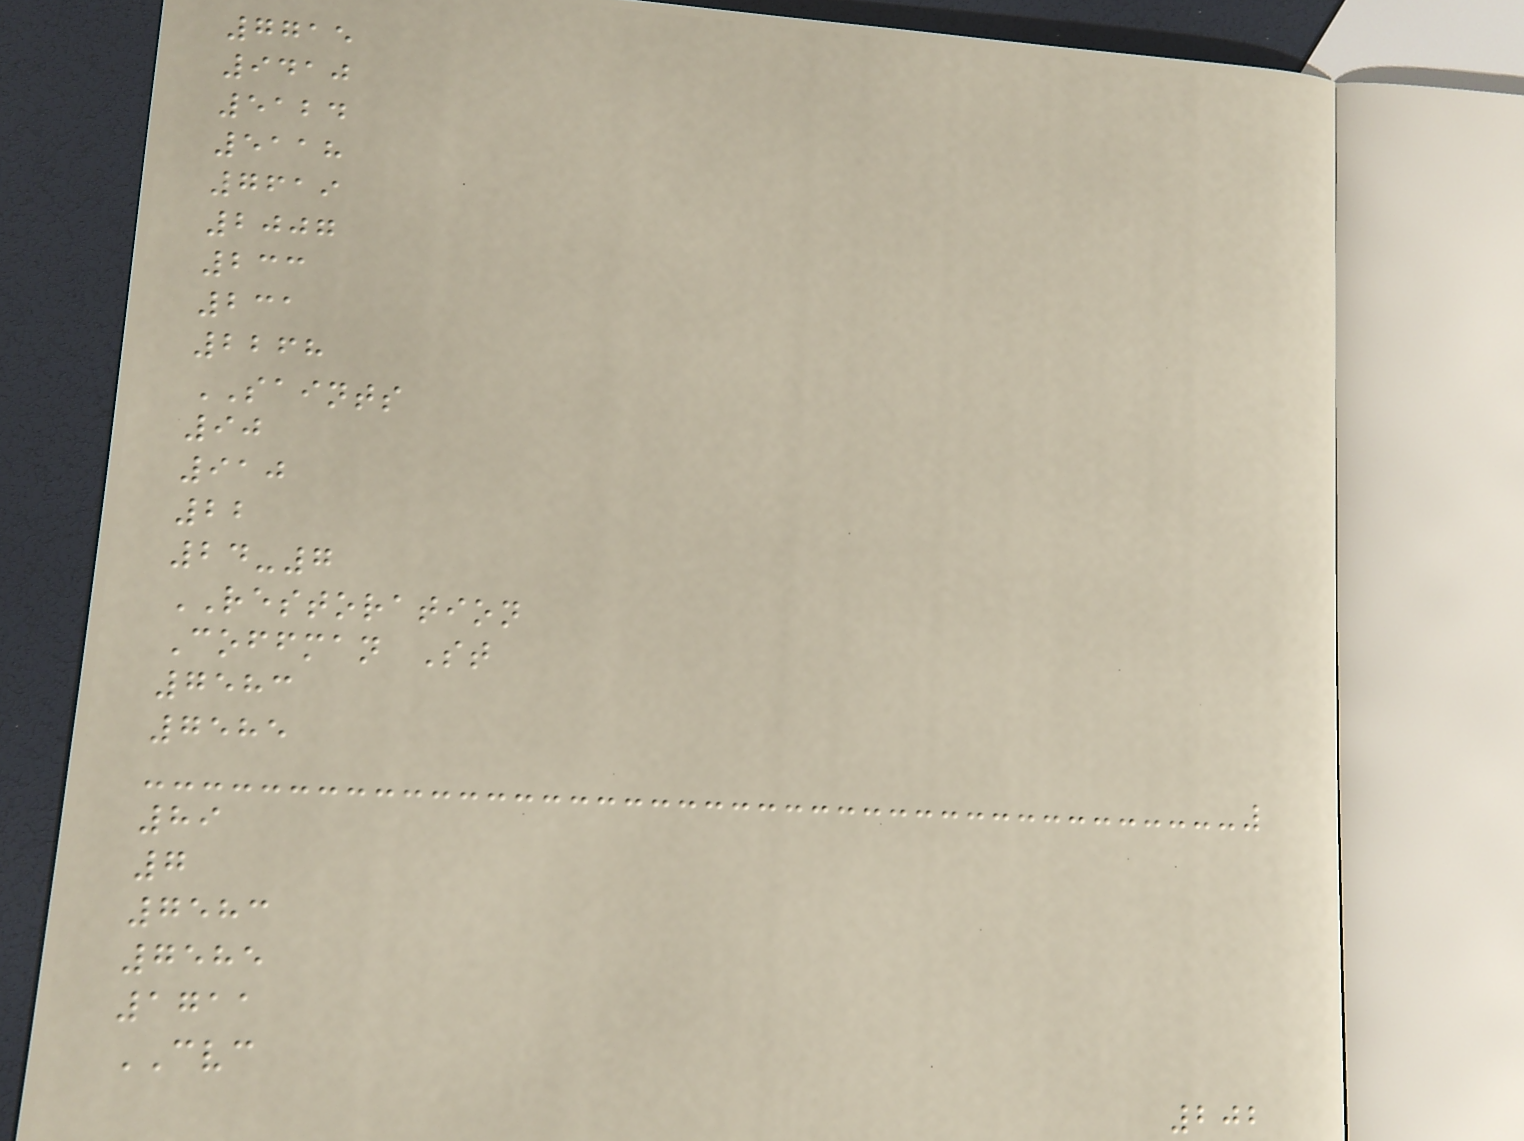7715
9410
5124
5118
7619
2007
233
231
2268
SAINTS
90
910
22
24-7
RESTORATION
Coffman St
7583
7585
89
7
7583
7585
1711
CVC
202
